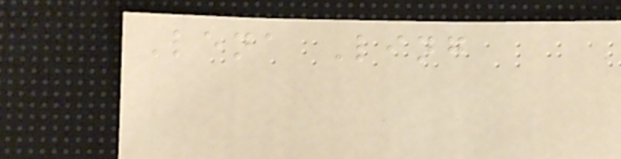Lena Ling
